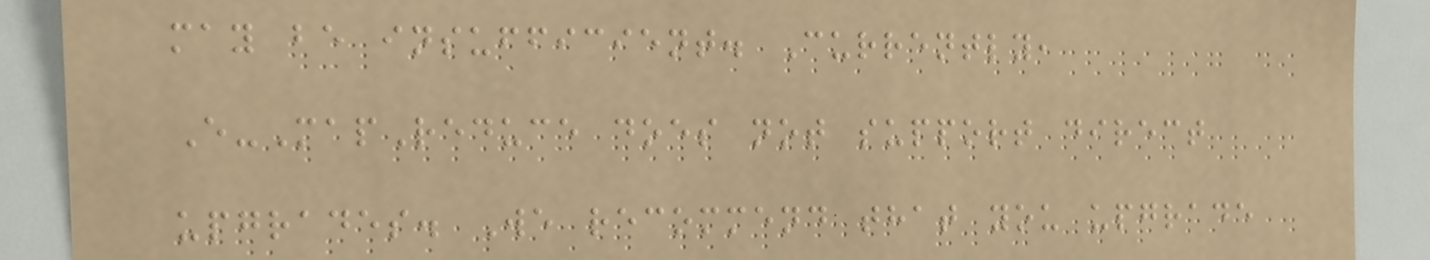may be insufficient. Currently,
E-MapReduce does not support direct
upgrades. We recommend that you upgrade
